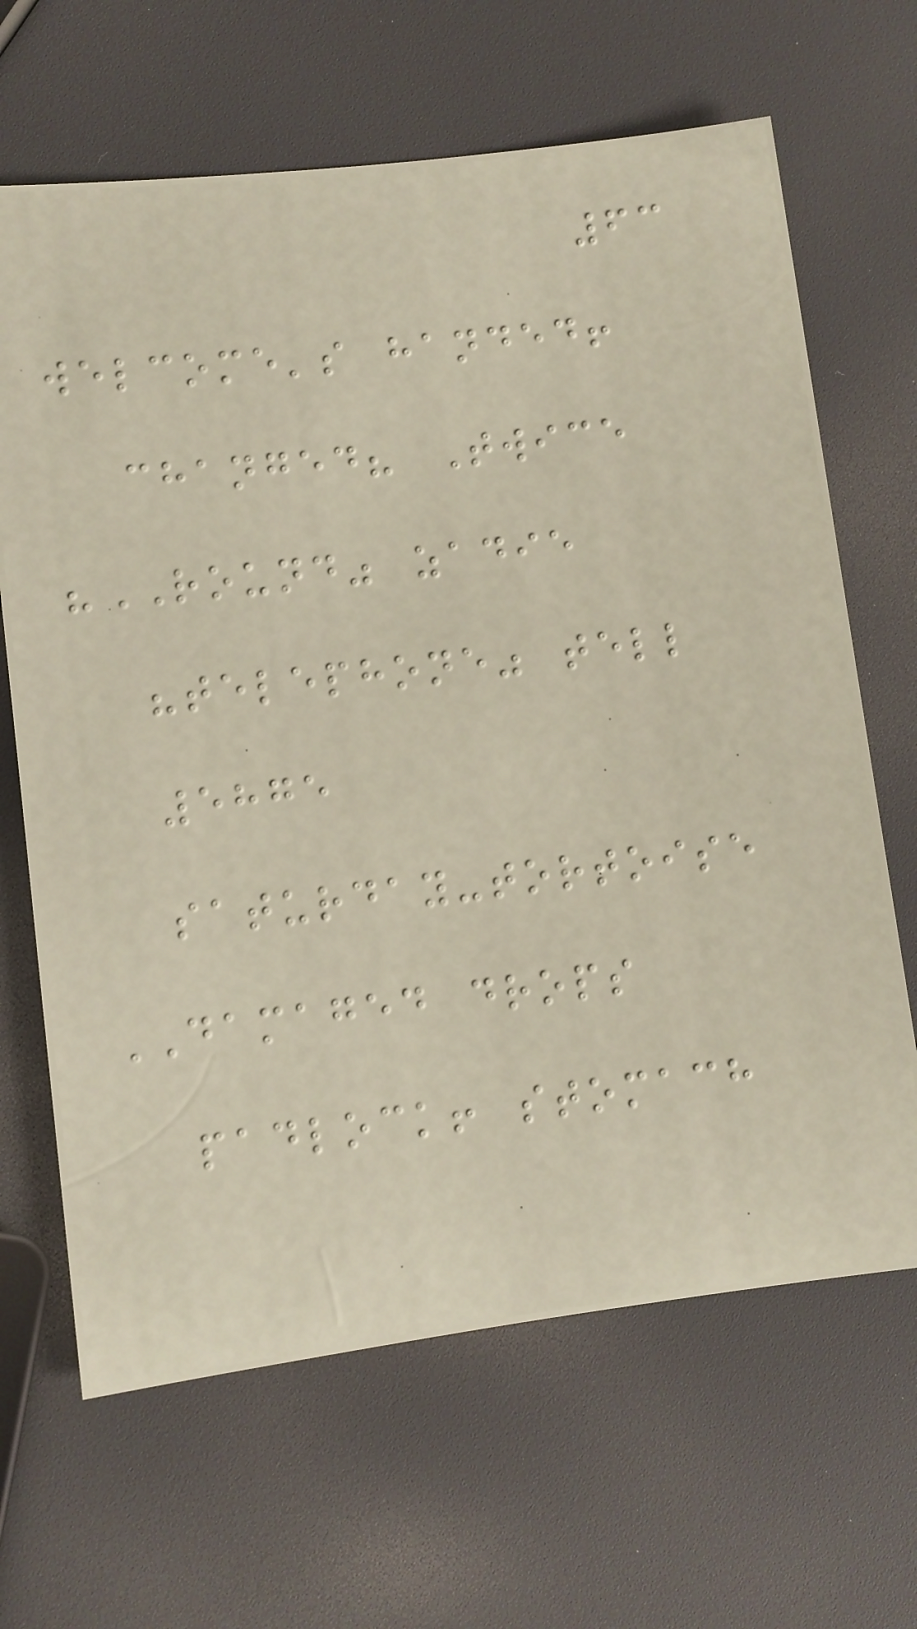63
welcome's handed!
changed? Twice
"ROUND" zadie
"telephone" tell
5875
saturday-tortoise
DAMAGED drops
padlock! stomach
